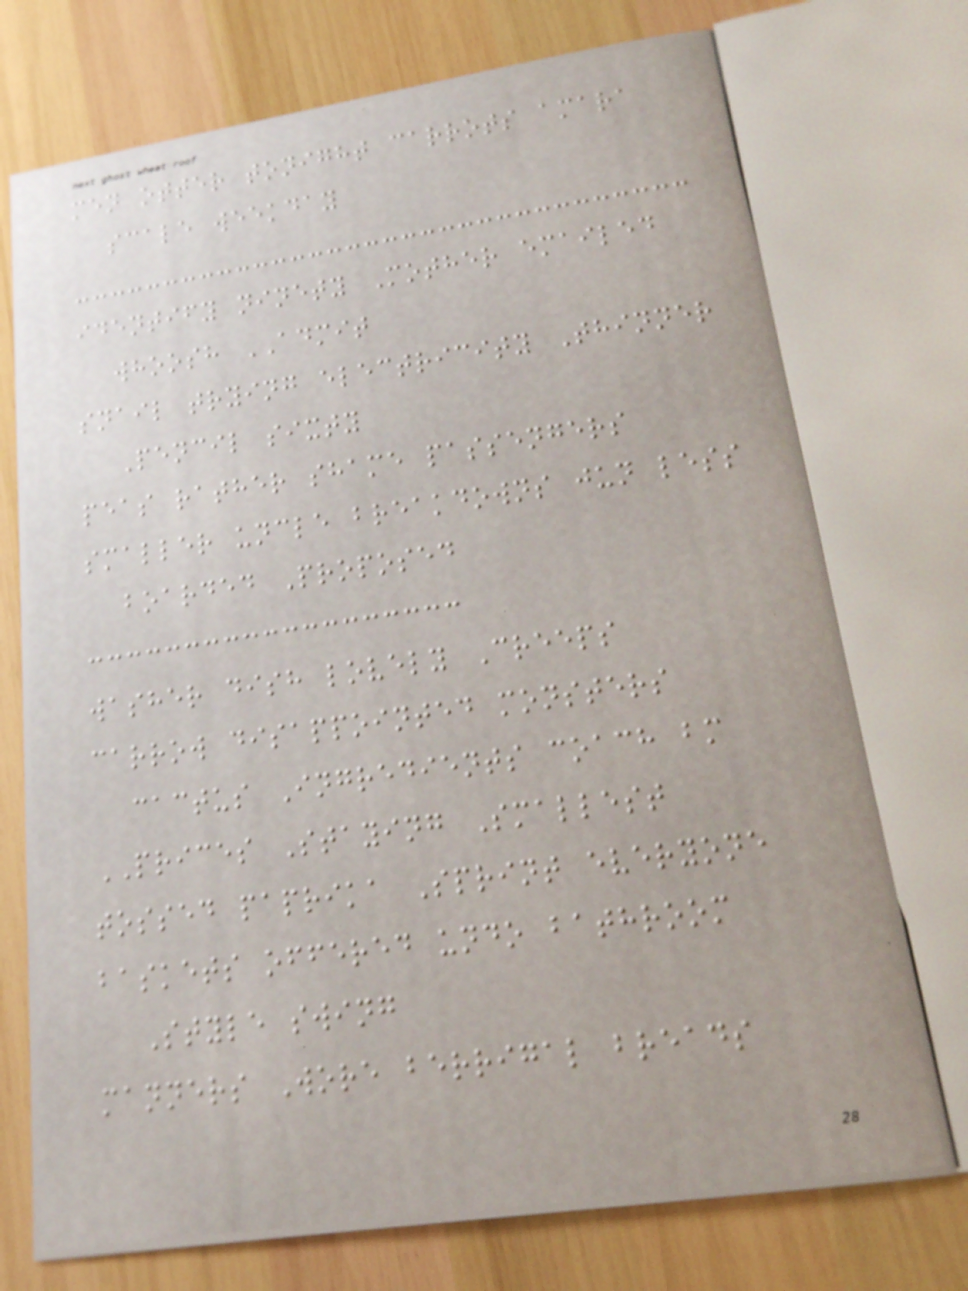men otter tonight carrots amara
scale weekday
identify ninety Mother emailed
whoosh ADMIT
snail trying electricity Thinner
Pencil sixty
peas rather shame passengers
smaller uncle breakdowns jun less
boarded Proposed
washer dish lovely Creeps
carrow disappointed monsters
cactus Ingredients coach bm
PRICES Staying Smallest
tossed paprika Sprint everyone
baskets offered undo bathroom
Style swing
manners Wore berrigal breads
